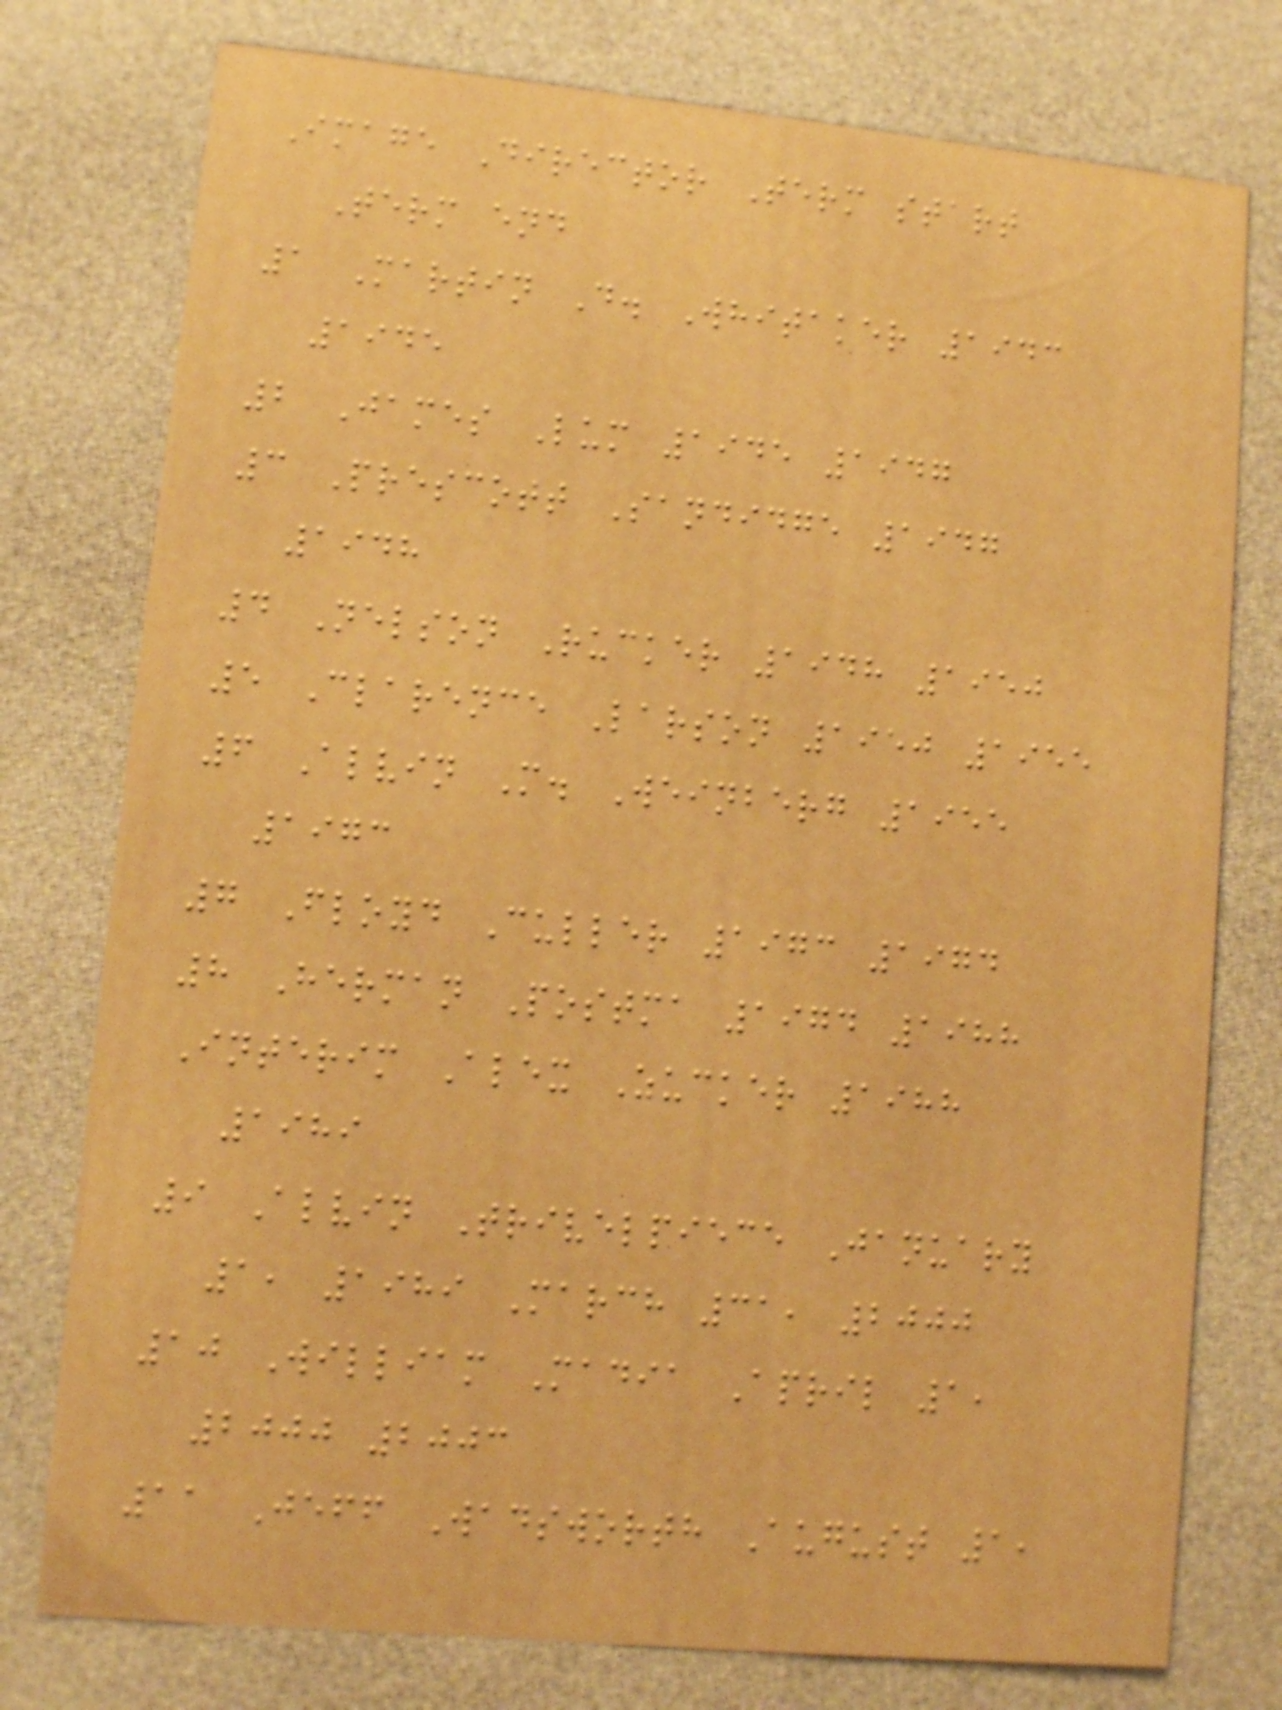Image Director Term start
Term end
1 Martin D. Whitaker 1943
1945
2 James Lum 1945 1947
3 Prescott Sandidge 1947
1948
4 Nelson Rucker 1948 1950
5 Clarence Larson 1950 1955
6 Alvin M. Weinberg 1955
1973
7 Floyd Culler 1973 1974
8 Herman Postma 1974 1988
Interim Alex Zucker 1988
1989
9 Alvin Trivelpiece January
1, 1989 March 31, 2000
10 William Madia April 1,
2000 2003
11 Jeff Wadsworth August 1,
